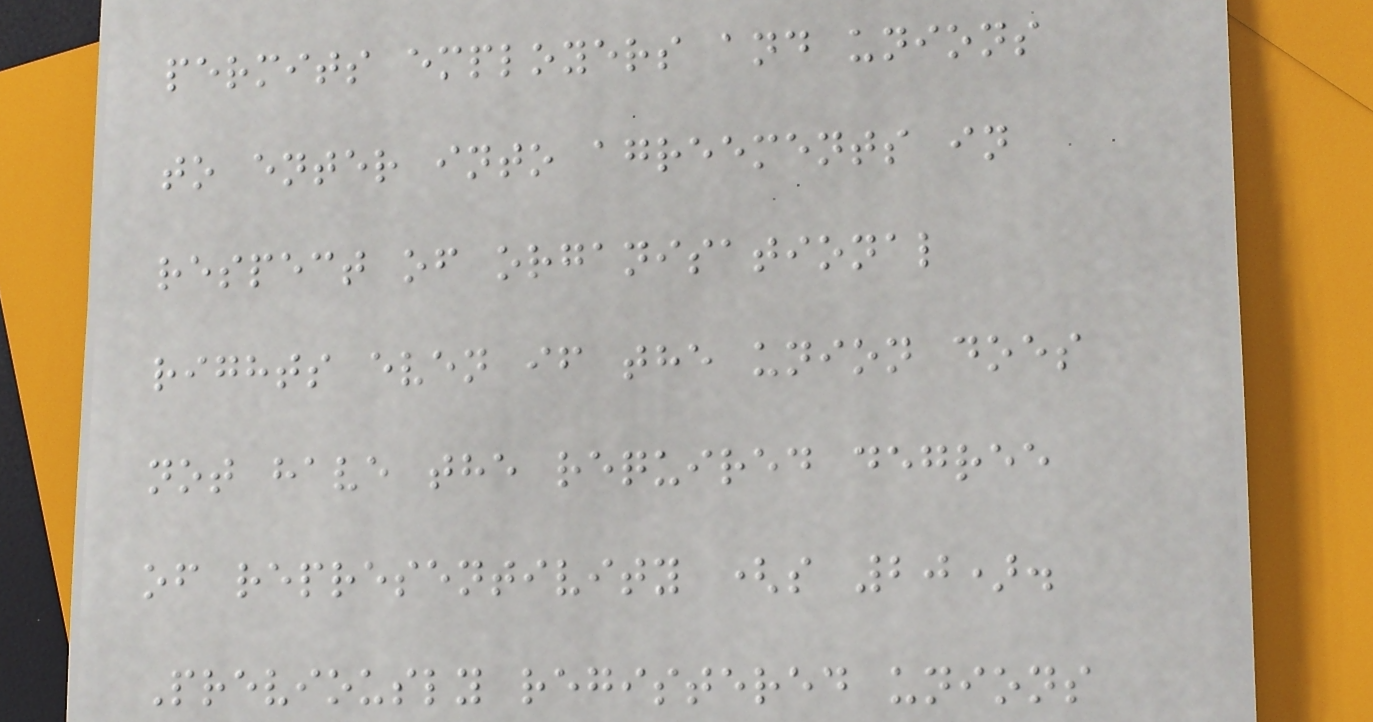permits employers and unions
to enter into agreements in
respect of organisational
rights even if the union does
not have the required degree
of representivity (s 20).
Previously registered unions
